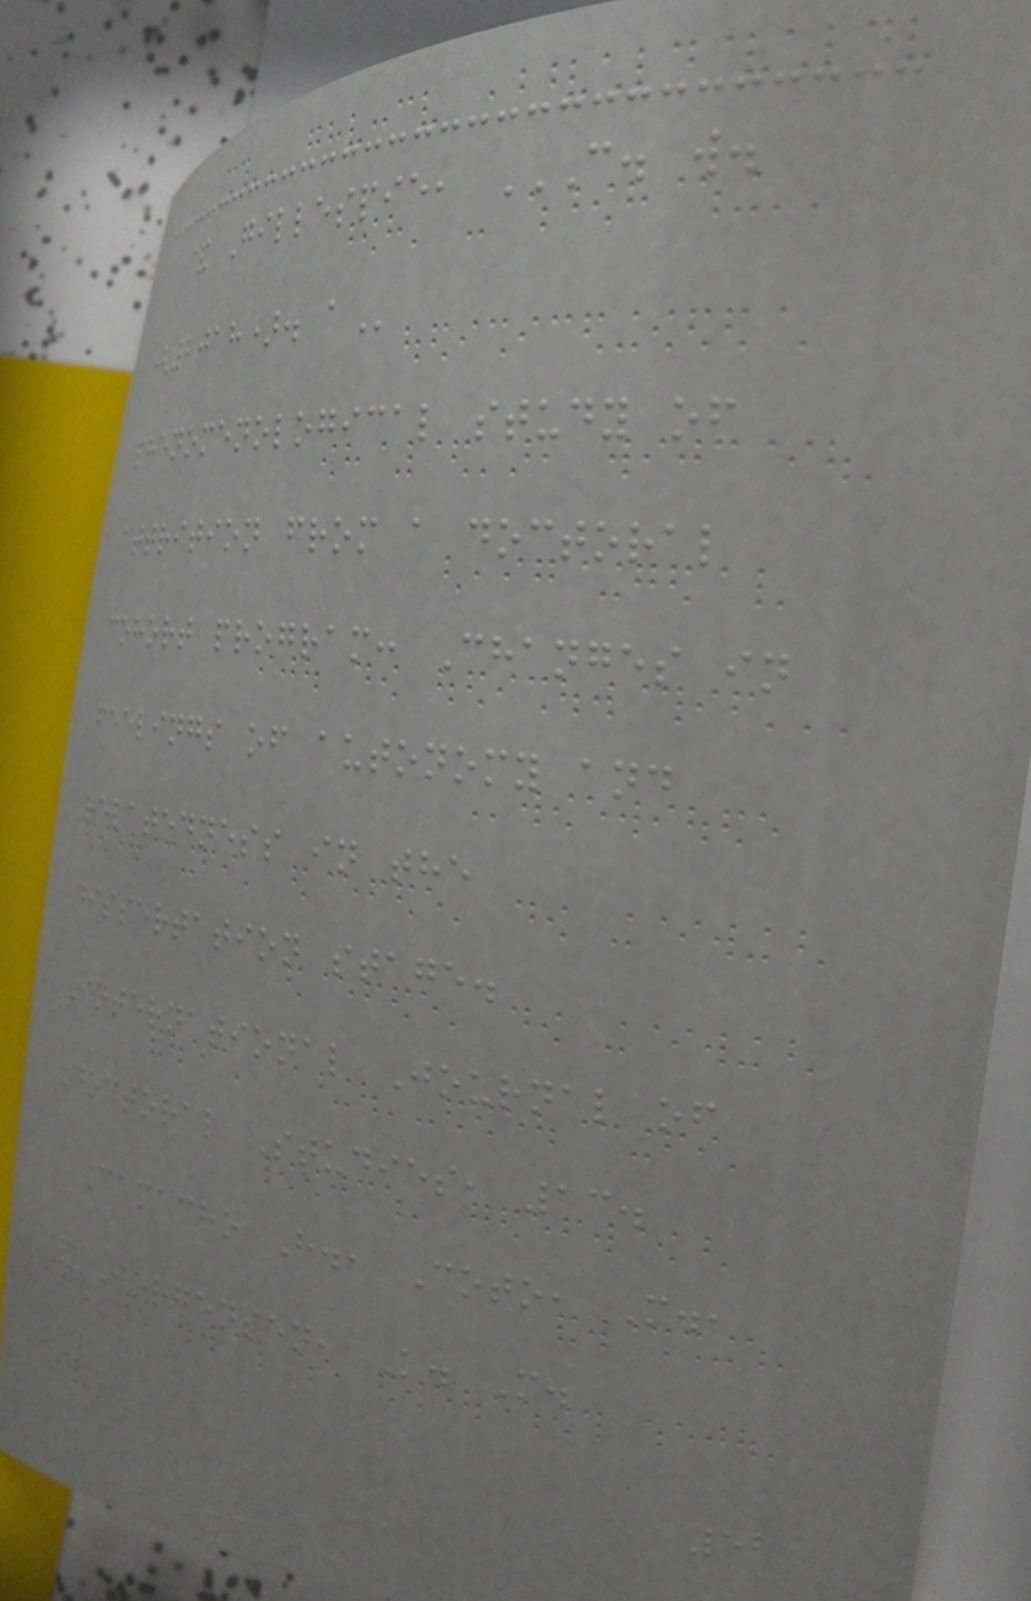& Gillespie, C. W.
(2018). A
phenomenological study of
attrition from a doctoral
cohort program: Changes in
feelings of autonomy and
relatedness in the
dissertation stage.
International Journal of
Doctoral Studies, 13.
Camacho H., Coto, M.,
& Jorgensen, K. M.
52
